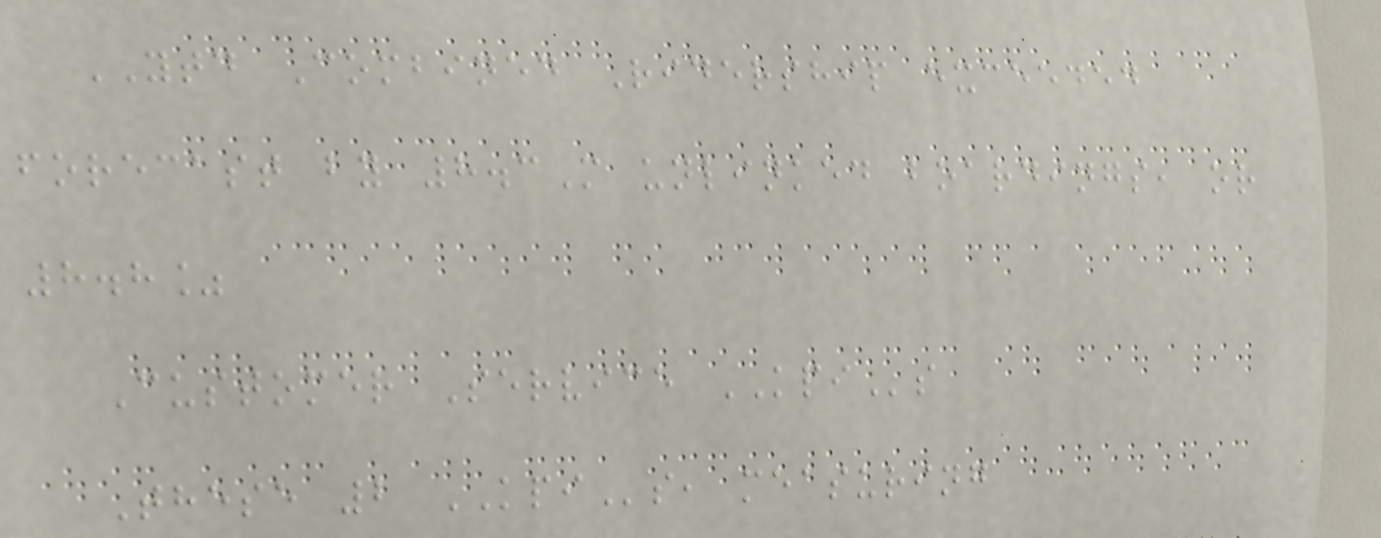YTD Combined Ridership exceeded
forecast by 8.3M unlinked boardings, or
8.8%
Customer Service KPIs
These 2 KPIs, measuring
